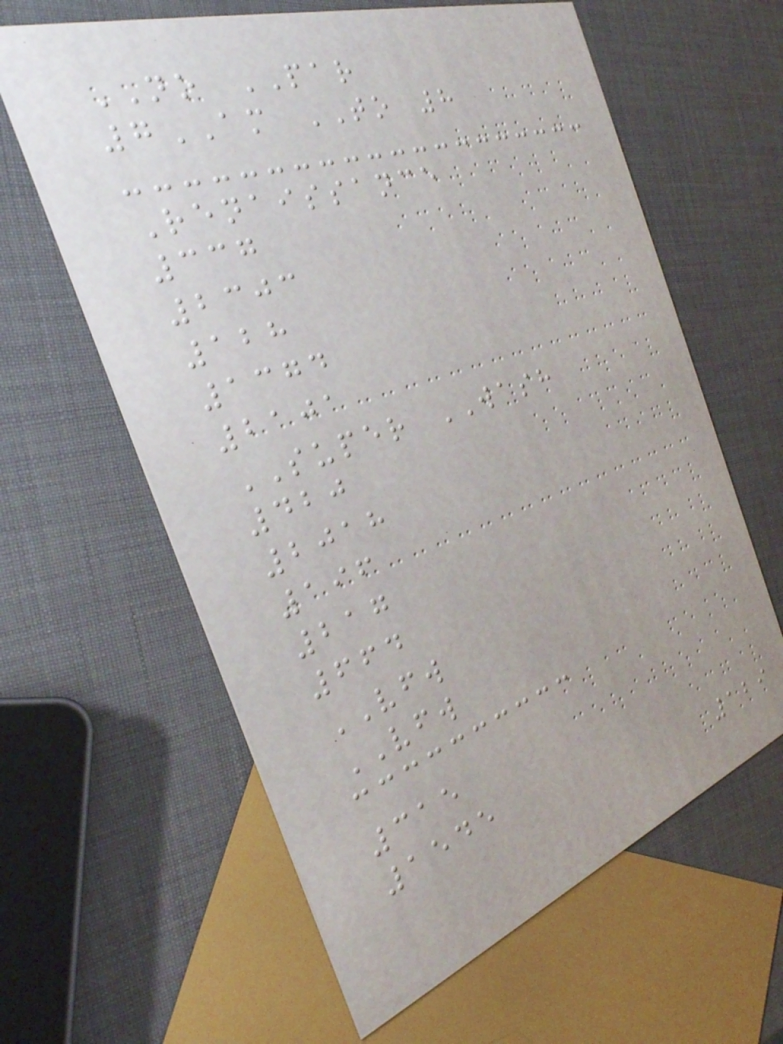NO PAR
7AM TO 8
Renaissance
337
2303
128
1374
2101
SUPER WASH
420
2018
196
217
664
VFW
VFW
315
1545
129
